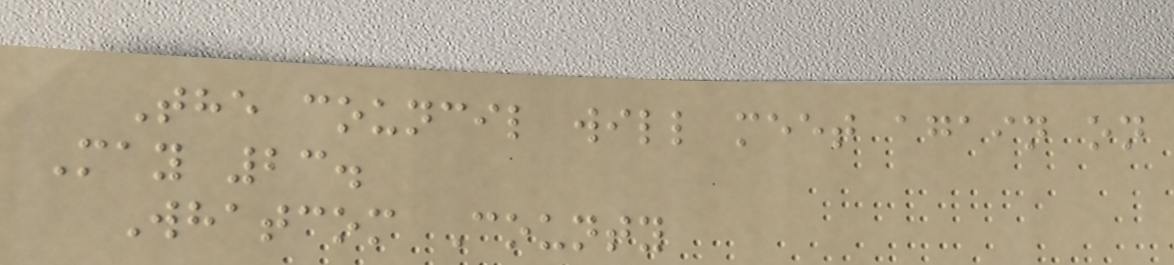The council will meet again on
May 23.
Whatcom County
